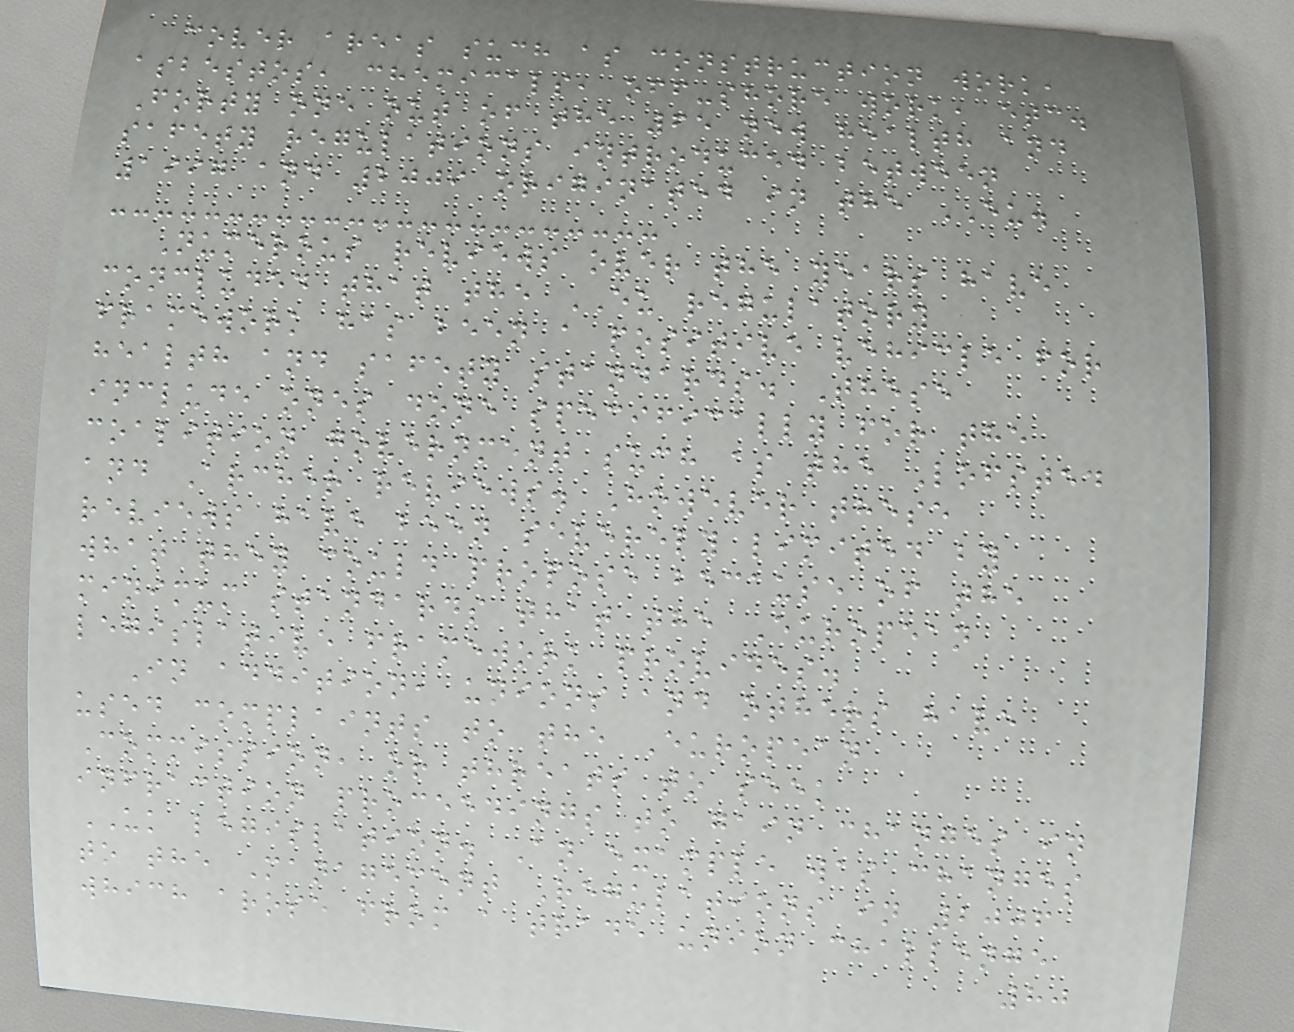cover areas such as construction work,
asbestos, chemicals, off-shore work, etc.
Forty one out of the 65 new health and
safety regulations introduced between
1997 and 2009 originated in the EU.
Numerous reviews over the years have
concluded that the EU regulatory
framework has been a positive vehicle for
health and safety standards. These
include ones done specifically for the
coalition government such as the Lofsted
and Archer reviews. However these
reviews have been severely limited by
what they could propose because of the
minimum standards that the European
legislative framework provides.
In addition, unions and others have
used complaints to the European
Commission, or threats to seek
infraction proceedings to gain changes in
UK legislation. An example was changes
to the Management Regulations in 2006
which arose from a trade union challenge
80
